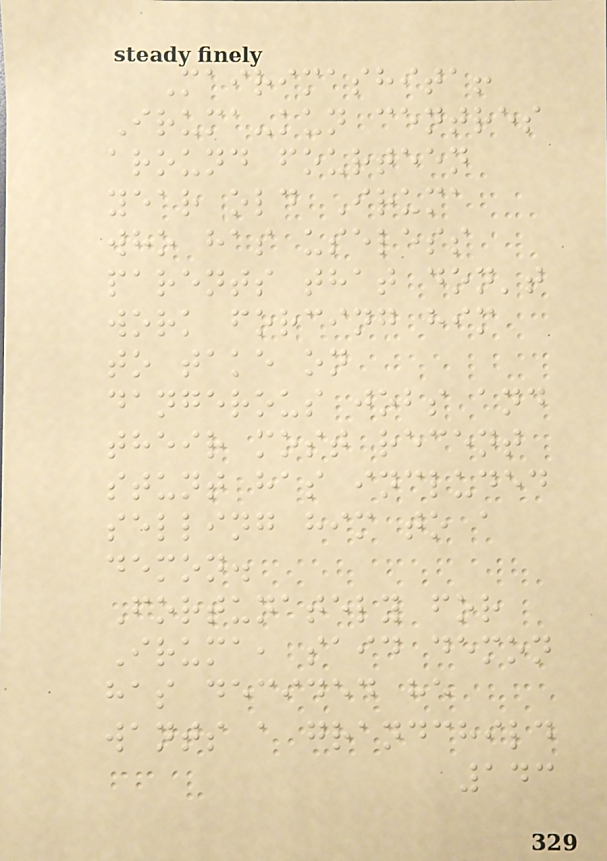Mairimashita!
Iruma-kun centres
around fourteen
year old Iruma
who has useless
parents that don't
work forcing him
to take on
dangerous jobs and
their most recent
stunt has included
selling him to a
demon.
Fortunately for
Iruma, said demon
has decided he
wants a grandchild
143
